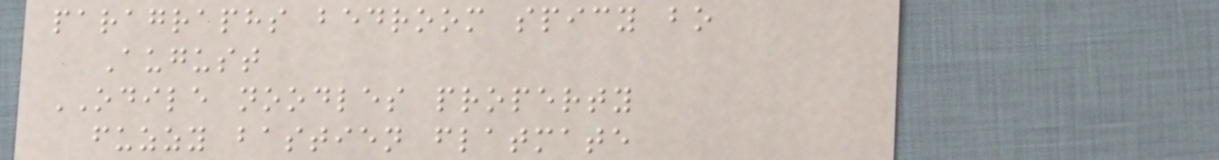paragraphs bedroom spicy bo
August
ODILE noodles property
fuzzy bastien flatmate
